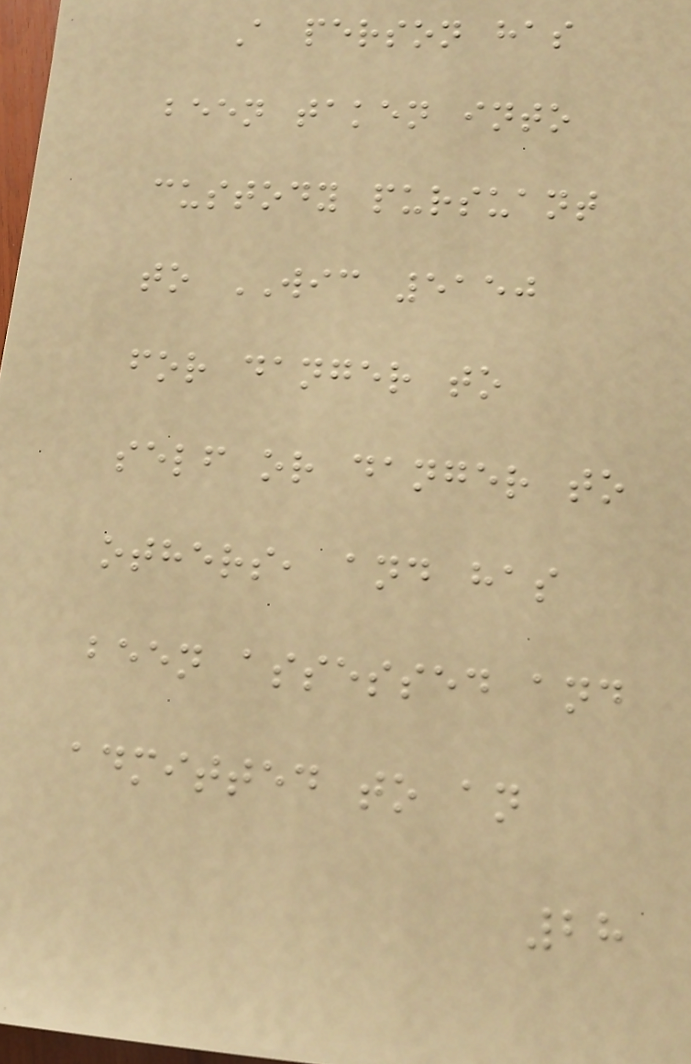A person has
been taken into
custody pursuant
to WIC 5150
for danger to
self or danger to
others, and has
been assessed and
admitted to an
28
